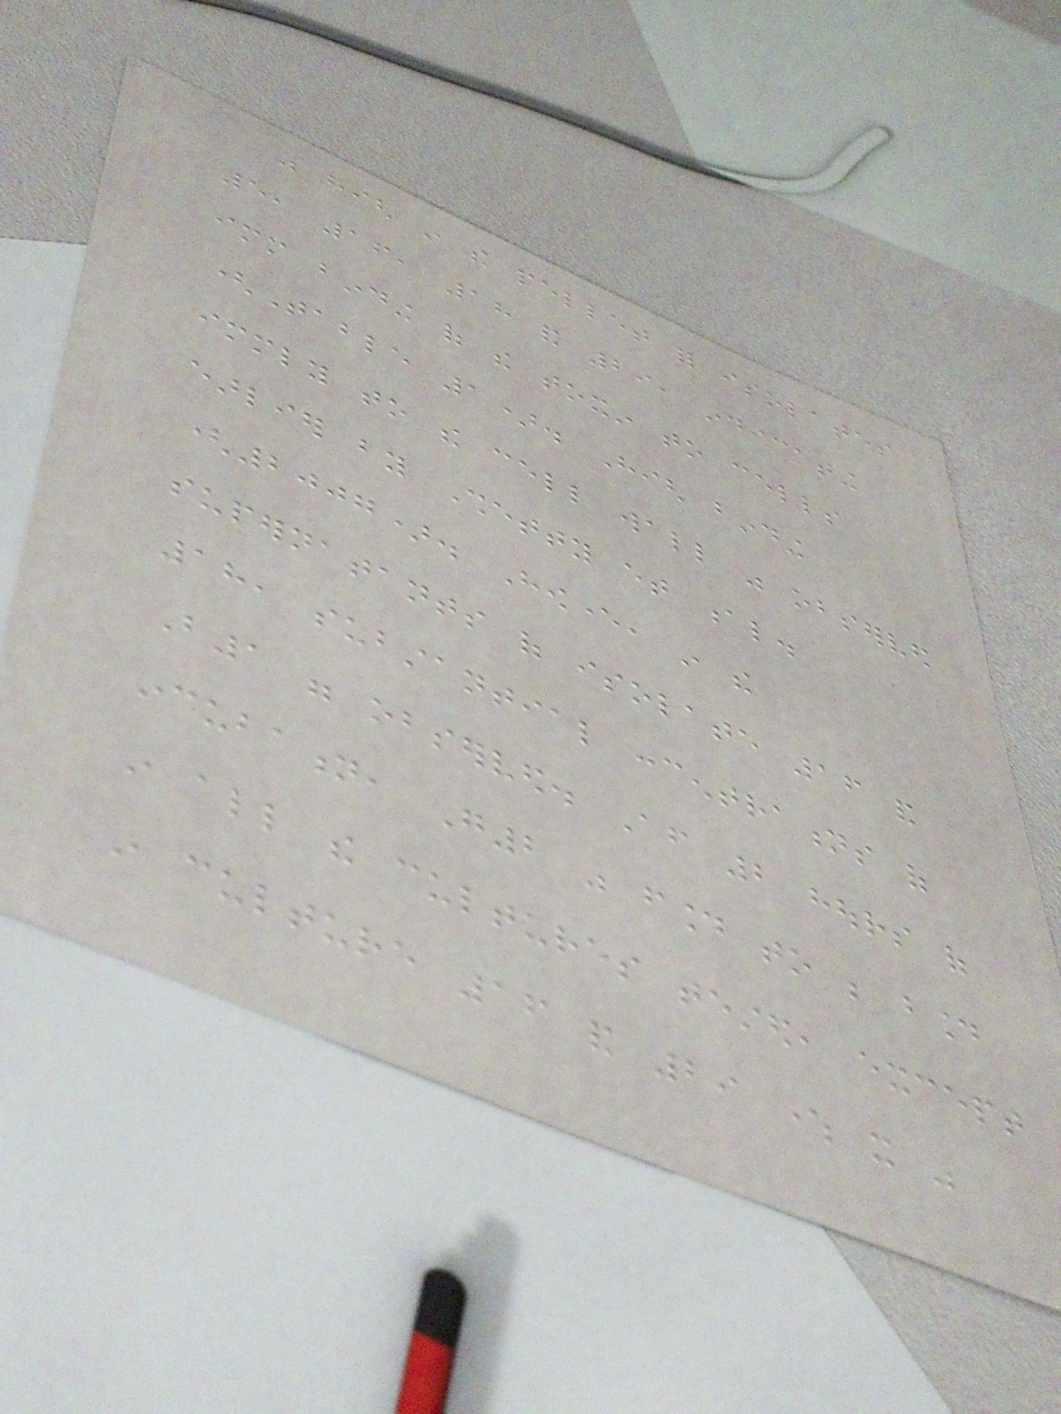was high in the pellet for isolates
5, 16, 18 and 29, indicating
immediate binding of the toxin to cells
(Table 1). High binding
immediately to the cell wall was observed
earlier by Shetty et al.
(2007). However, in the
supernatants of isolate 16 and
18, substantial concentrations of
B1 were observed. After 2 hours of
incubation, G2 was found to be bound
in all the cultures tested, except
in culture 16 and 29 where it was
